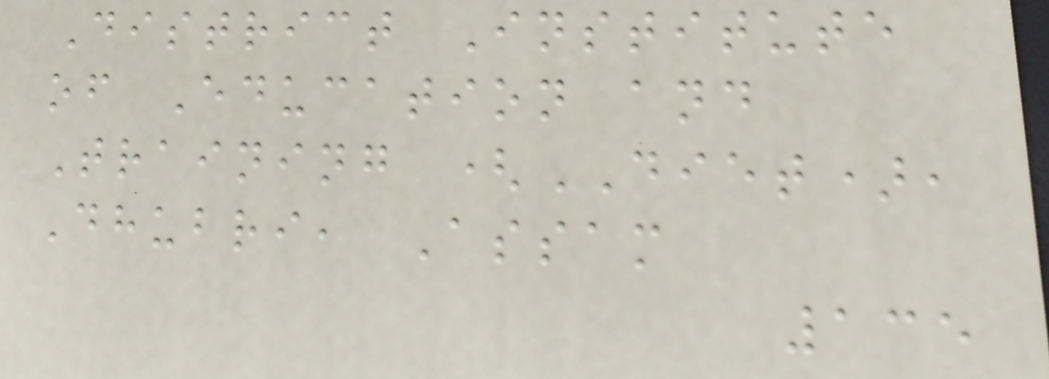District Institute
of Education and
Training (DIET),
Dhubri, Assam
135
